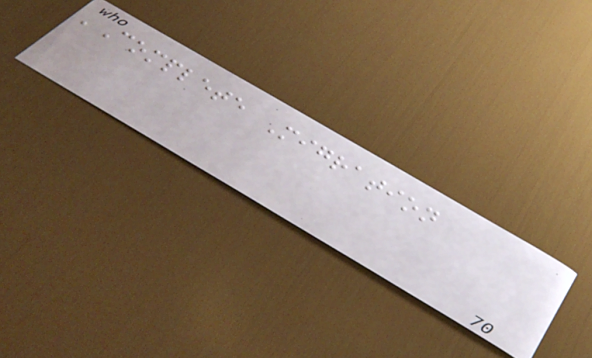'Complete Migration
